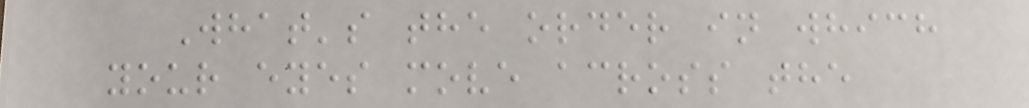What's the order in which
your eyes move across the
